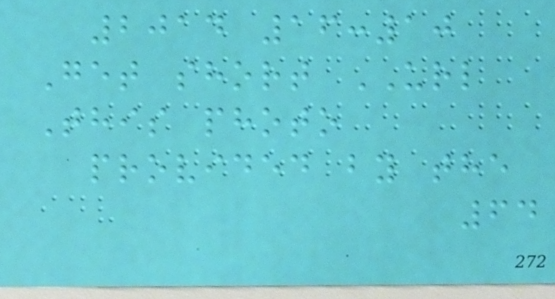2014 16:10
Get short URL
This photo
provided by the
64
